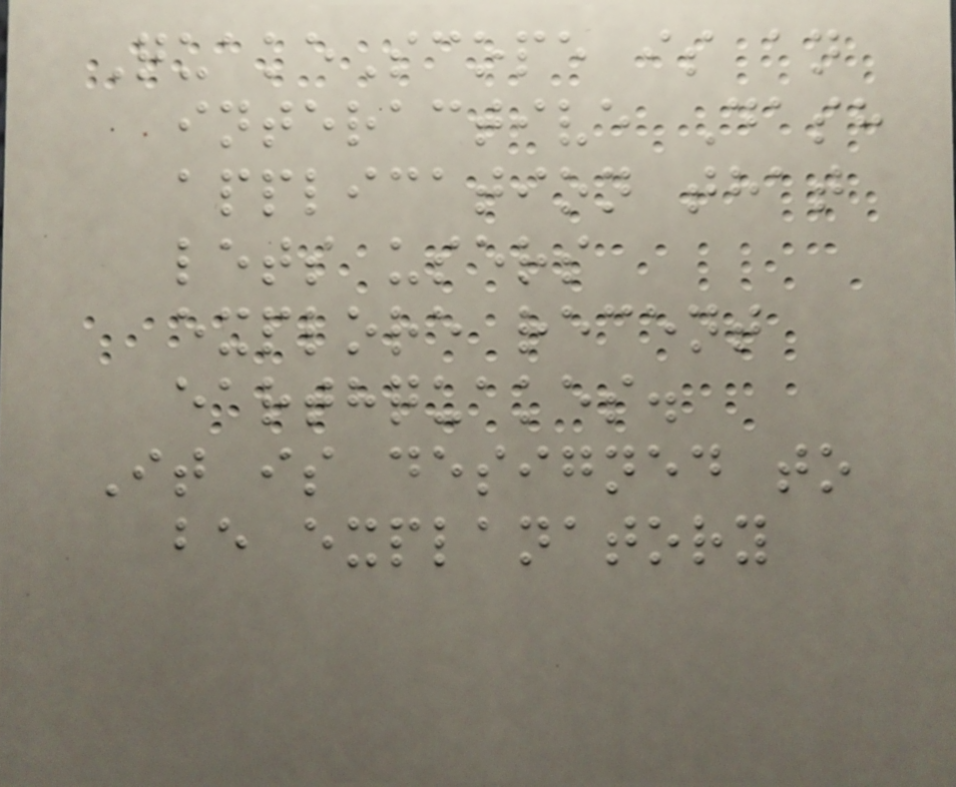QuakeScope is an
interactive Dash
application that
lets users
explore recent
earthquakes.
It is designed to
be explanatory
